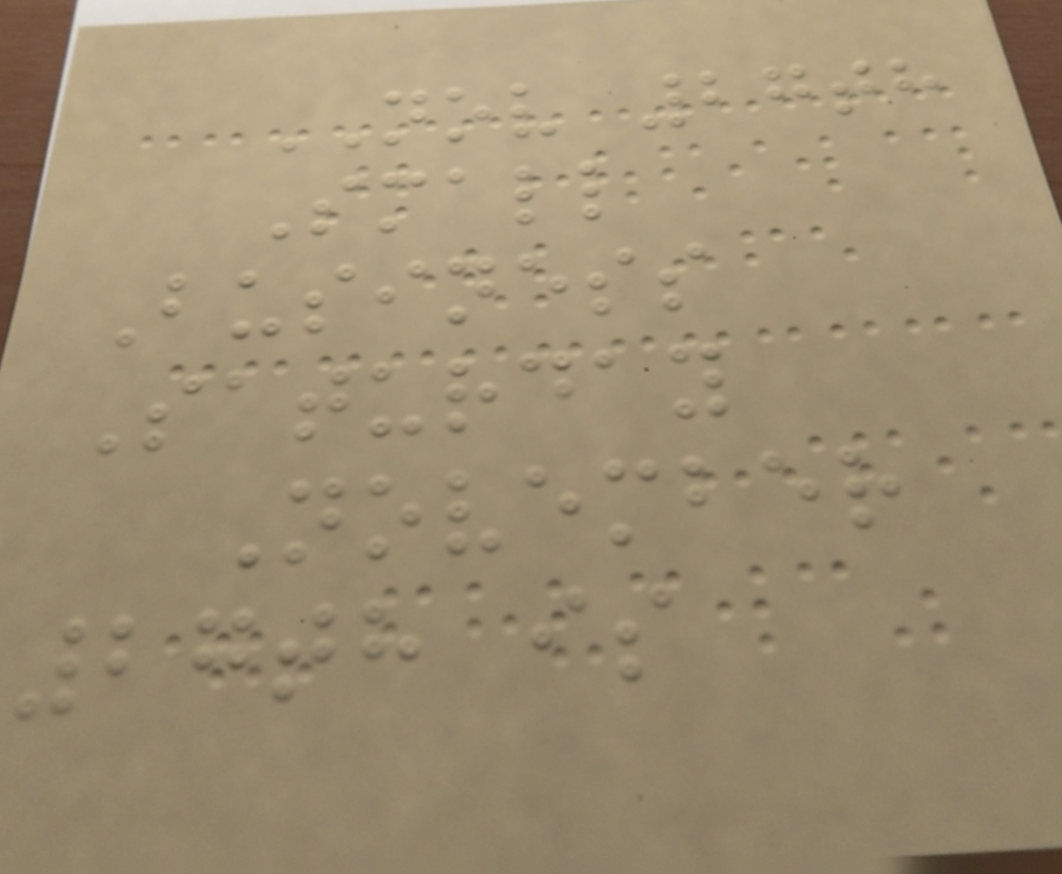NOV 27th
Small
Business
Saturday
November
27th is
